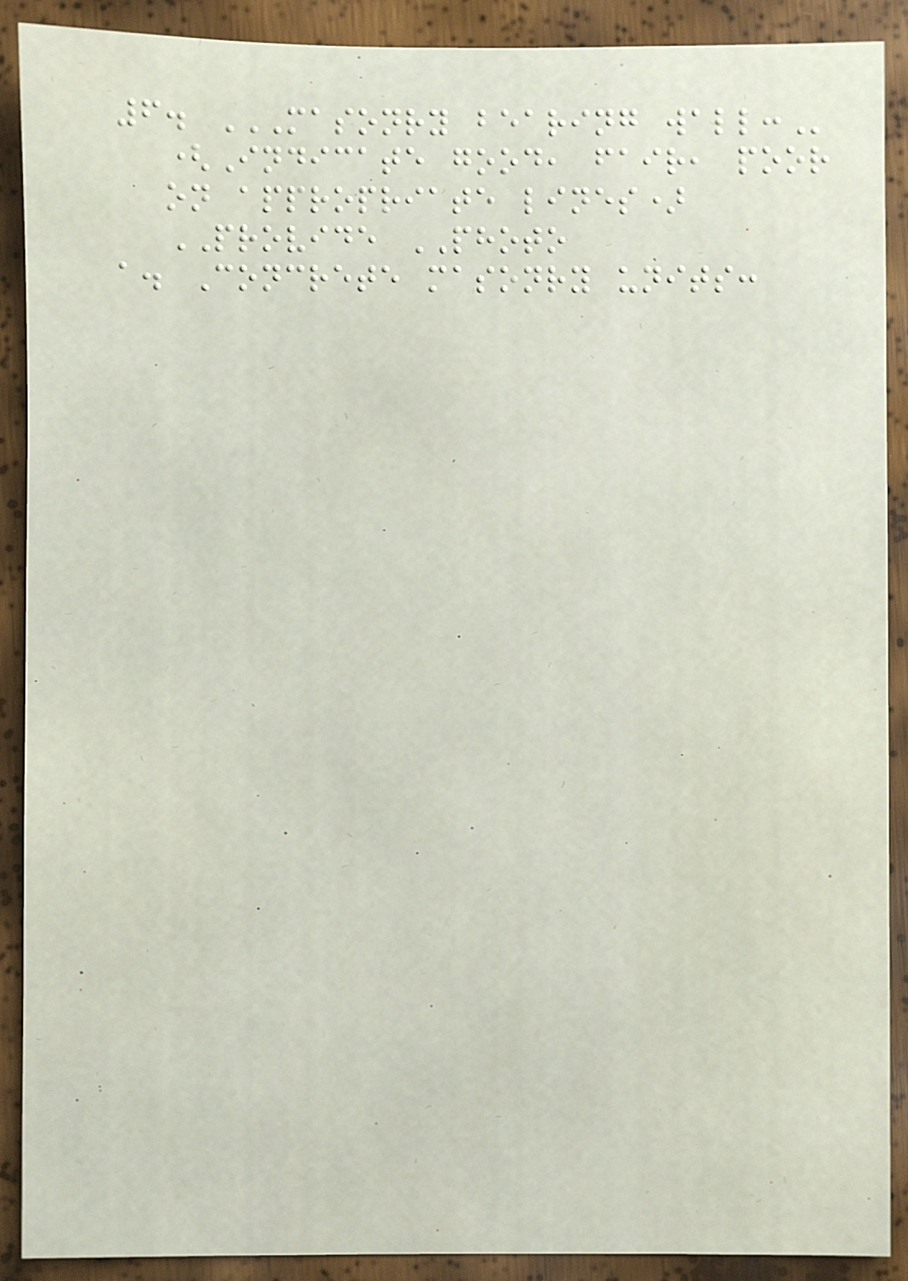6. MASONRY BEARING WALL:
(Indicate good, fair, poor
on appropriate lines)
PROVIDE PHOTO
a. Concrete masonry units:
